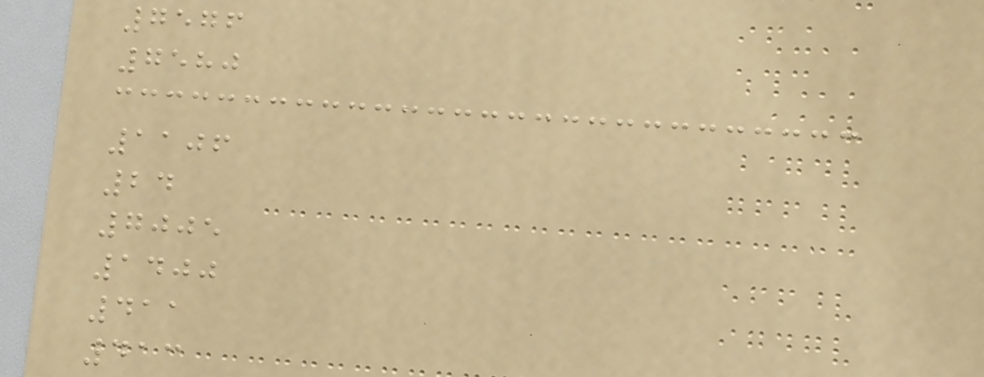7576
7580
1106
24
7005
1400
411
413
